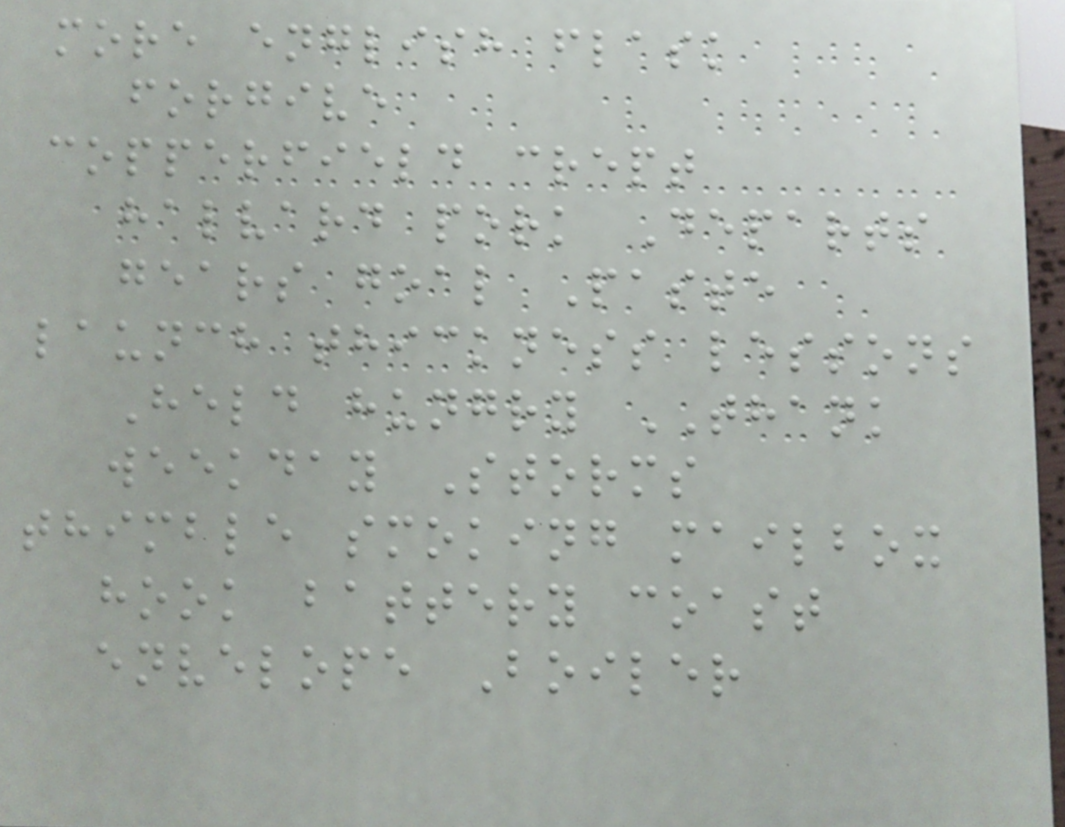more english flask
forgive
copperfield crept
halvard pork Departs
gears goal Paste
launch thickness lessons
Held hungry THANK
weekday Storms
thimble smoking mailbox
hook battery coast
envelope Boiler
